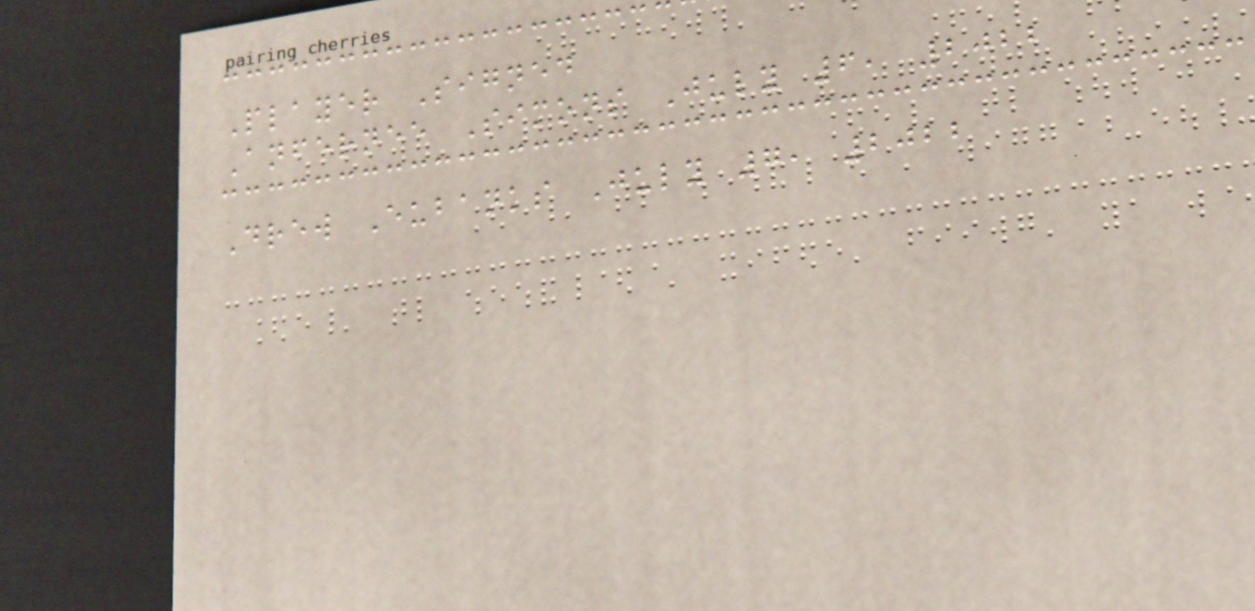Player Signed
Anfernee Simons July 6, 2022
Drew Eubanks July 7, 2022
